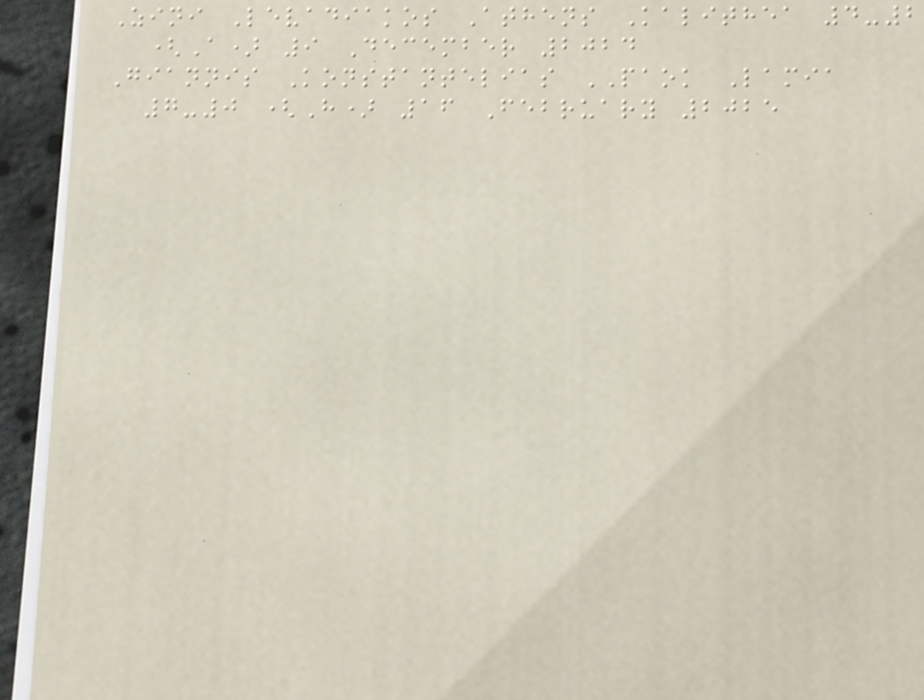Zini Levadiakos Athens Kalithea 4-2
(A) 9 December 2024
Giannis Konstantelias PAOK Lamia
7-0 (H) 16 February 2025
